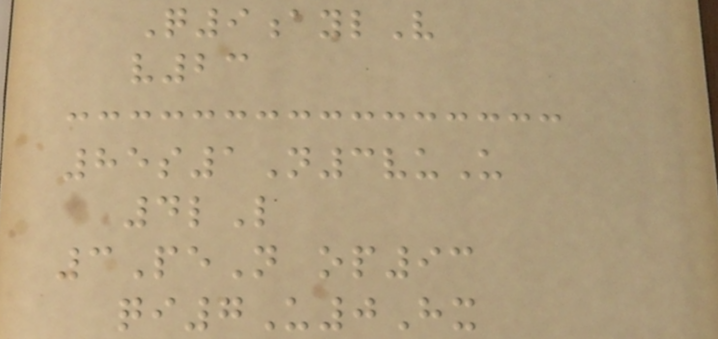Q9aylV
v23
85s1N3vuU
4lL
3PeN op93
qi7U0Hx
